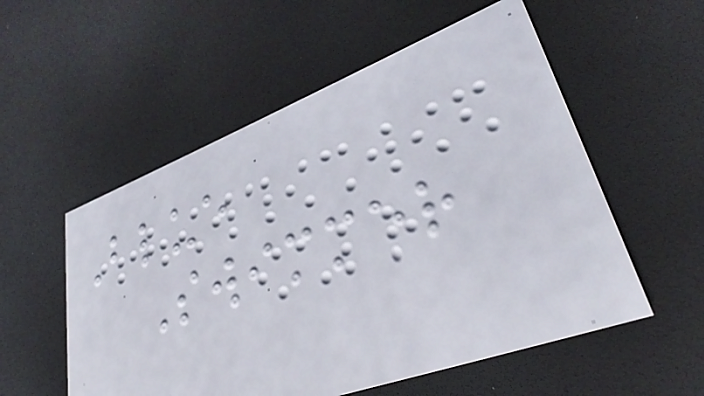Blue
Swimmer
